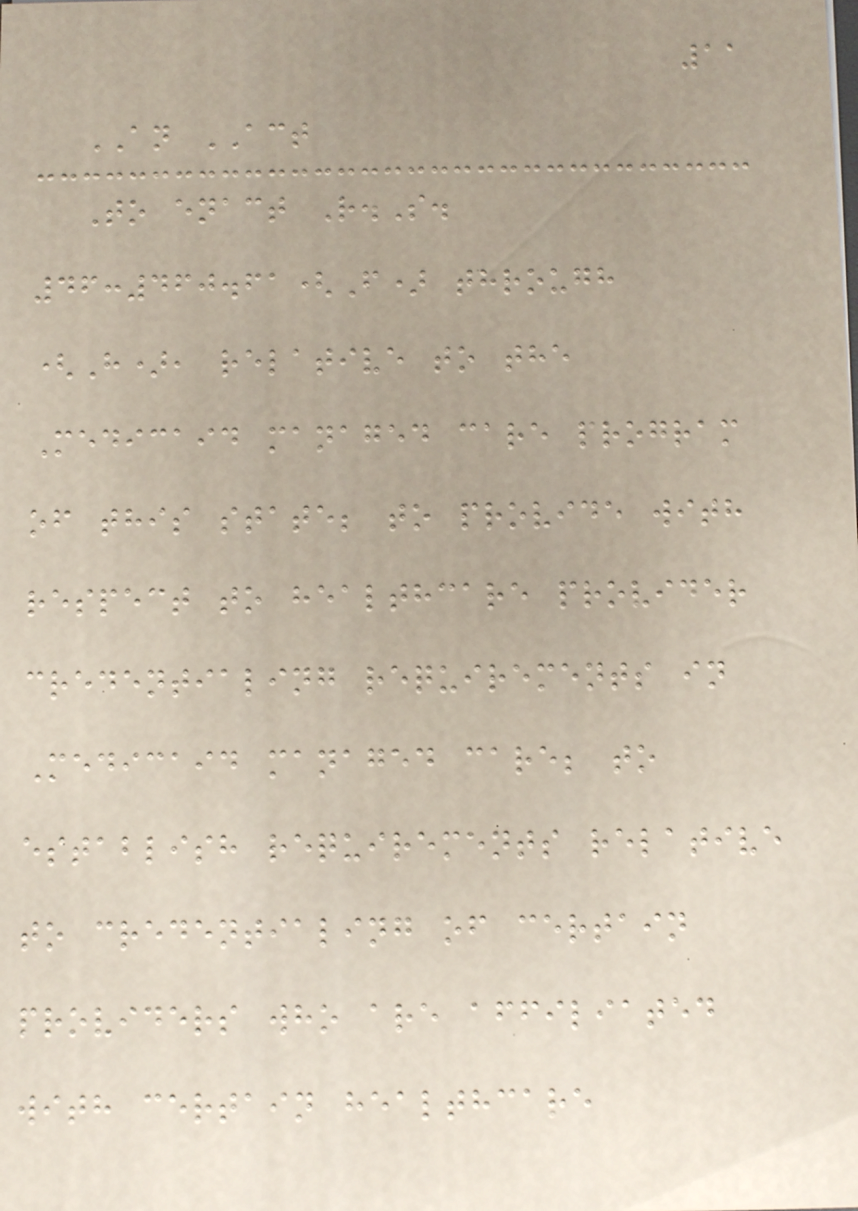11
AN ACT
To enact R.S.
46:460.61(F) through
(H), relative to the
Medicaid managed care program
of this state; to provide with
respect to healthcare provider
credentialing requirements in
Medicaid managed care; to
establish requirements relative
to credentialing of certain
providers who are affiliated
with certain healthcare
